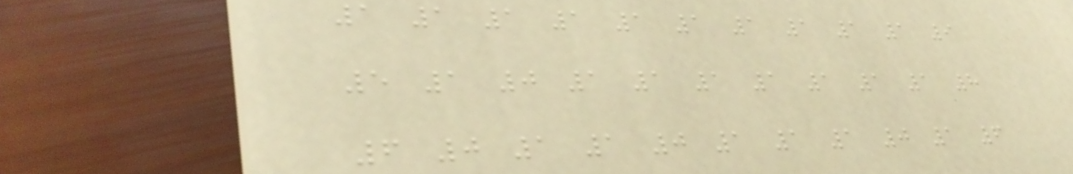1 1 1 1 1 1 1 1 1 1 9
5 1 0 1 1 1 1 1 1 1 8
6 0 1 1 0 1 1 1 0 1 6
